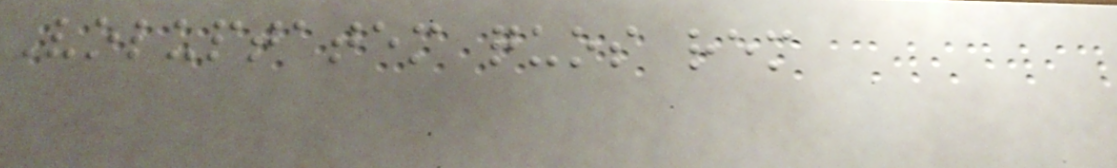Voluptatem quos rem
